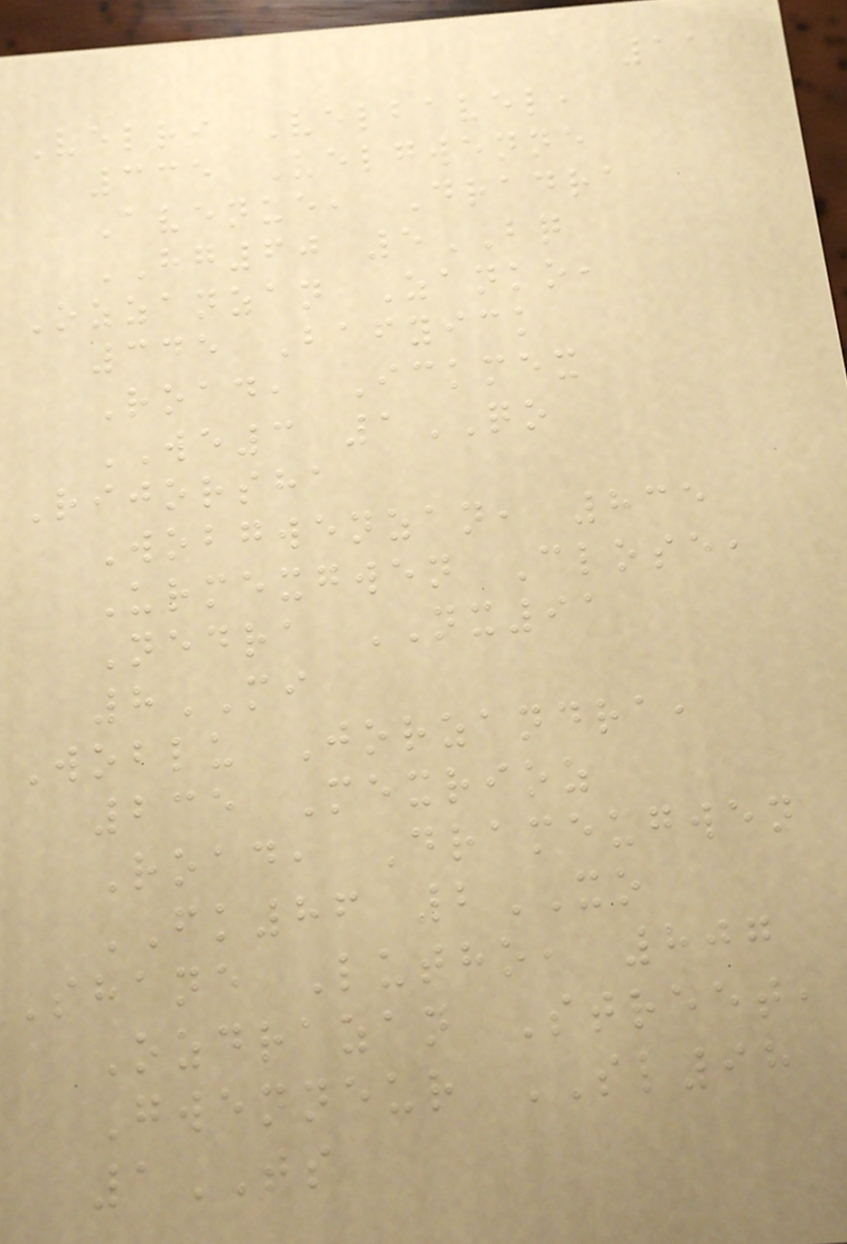11
Velri Velbavel,
335 Velgwenne
Avenue, Dradra
HG60 5BQ
Ozzanzan Zanko,
345 Bafyick
Road, Ickmex
WE3 1QO
Rijorsha
Wobgwenzan, 835
Urmexgwen Close,
Nedra NX91
8MI
Woblu Jorzandra,
235 Mexrioz
Road, Dramexgwen
FK86 2XO
Shane Lutho, 807
Ozdrazan Street,
Gwenneur SL98
1TS
